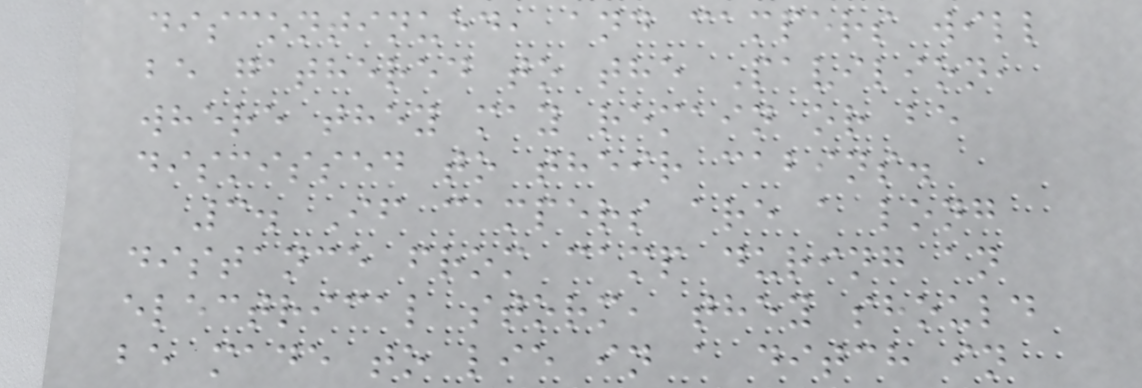discontinued, and campers will
be gathered to the Pavilion,
where they may remain or be
dismissed to their cabins.
3. If campers are a long
distance from camp during an
electrical storm, they should
be made to lie in a ditch in
